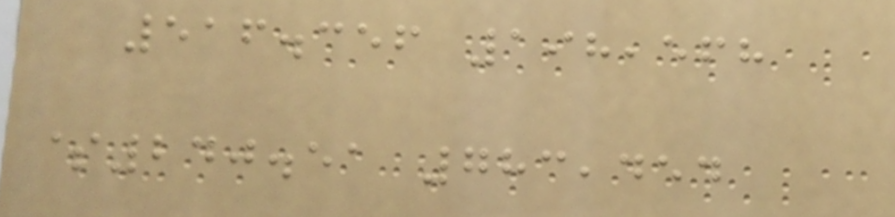516.356 198,568
$240.51 783,454
